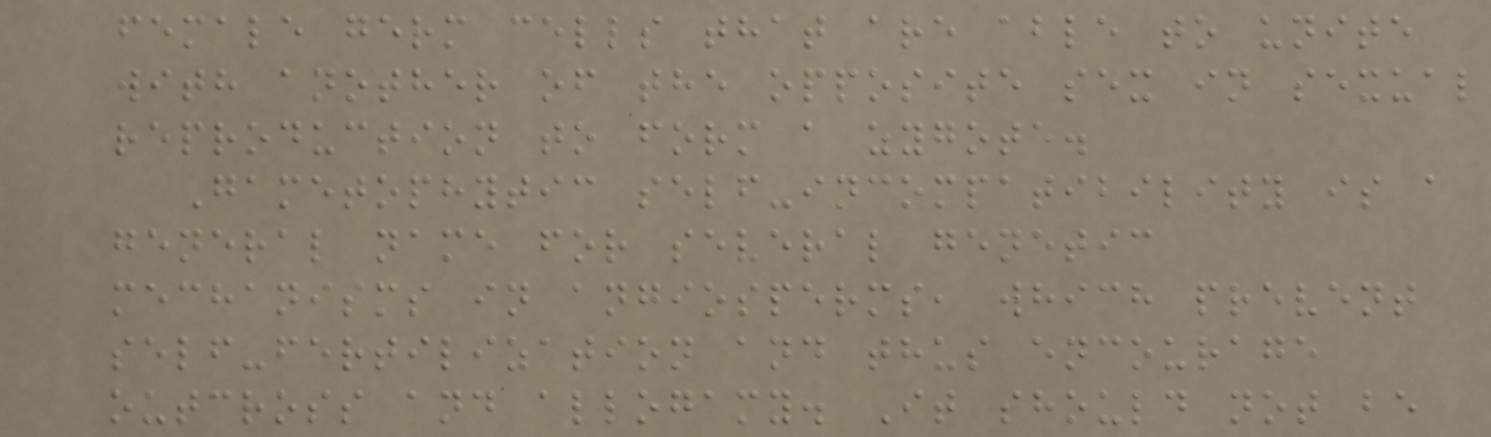female germ cells that are able to unite
with another of the opposite sex in sexual
reproduction to form a zygote.
Gametophytic self-incompatibility is a
general name for several genetic
mechanisms in angiosperms, which prevent
self-fertilization and thus encourage
outcross and allogamy. It should not be
